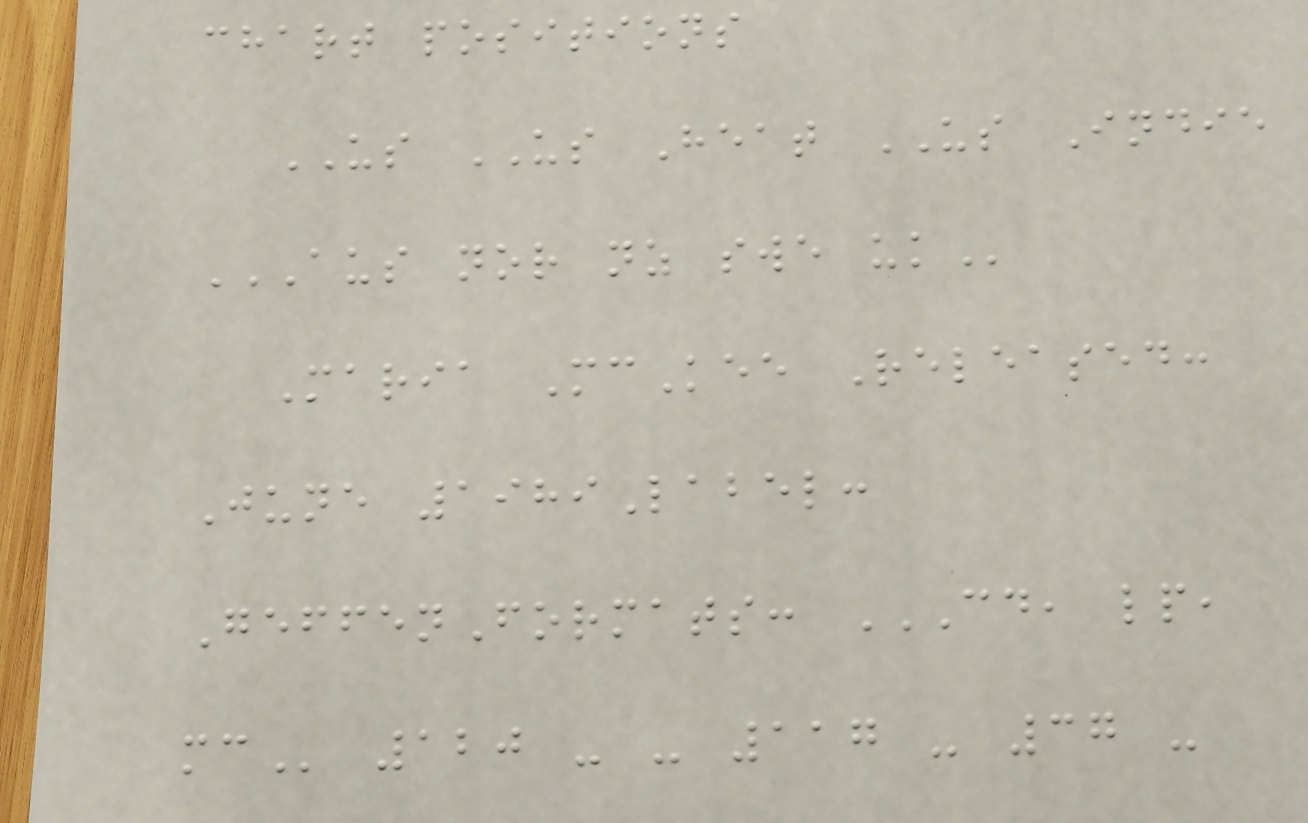chart positions
US US Heat US Indie
AUS NOR NZ SWE UK
Maria McKee Released:
June 1989Label:
GeffenFormats: CD, LP,
MC 120 - - 117 - 37 -
